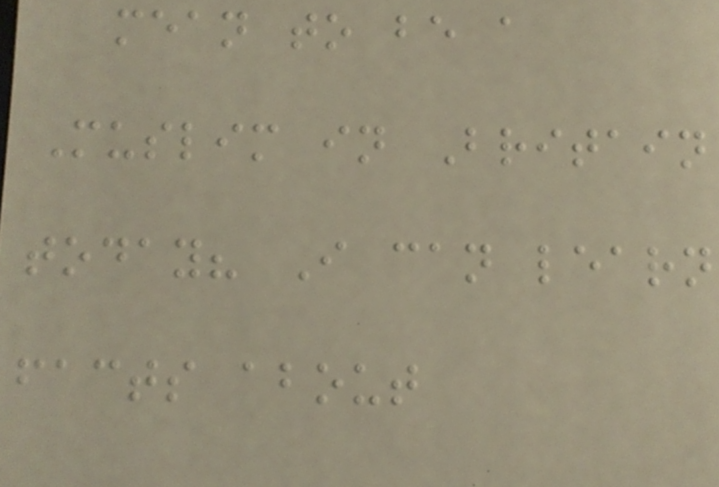mean to be a
Muslim in Britain
today? I can learn
facts about
